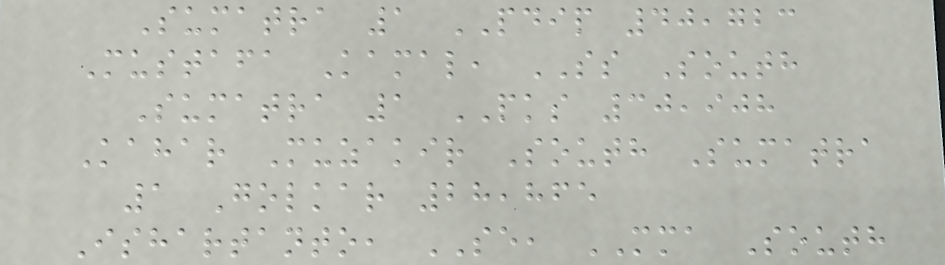Sumatra 1 PDIP 40,723
Mustafa Kamal, SS South
Sumatra 1 PKS 30,908
Kahar Muzakir South Sumatra
1 Golkar 28,865
Ishartanto, SE, MMA South
